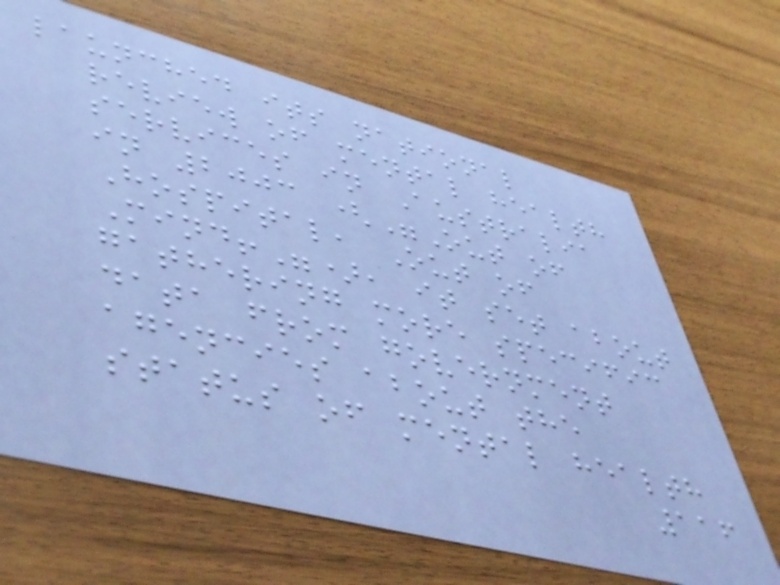launched its national
review of mental health
services in Australia
in 2003 ("Out of
Hospital, Out of
Mind!"), it set about
gathering more specific
data from government
agencies about the
status of mental health
116
